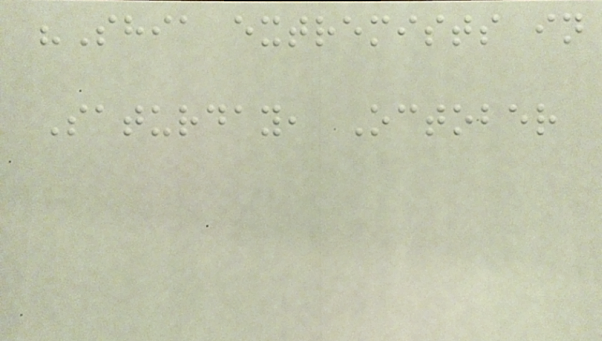"Shia extremists in
Saturday, October
